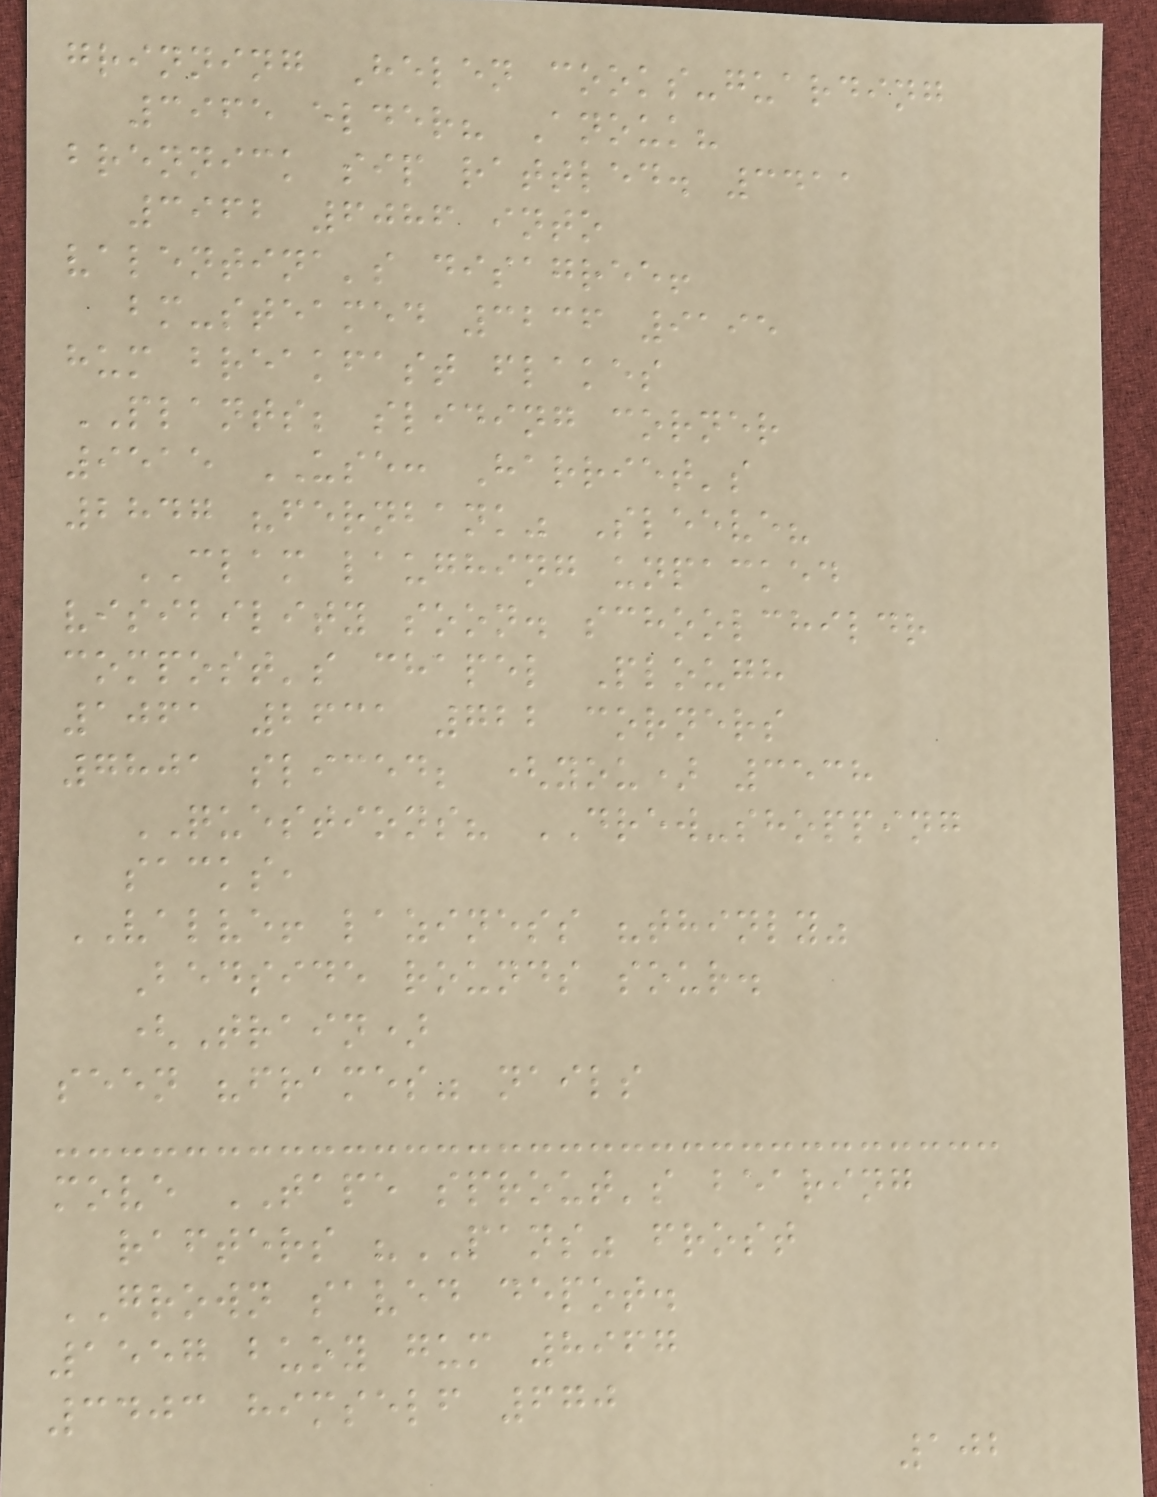grinning Helen cooks-guarding
3965 elder? Anouk?
brennick sip rattled. 3411
3962 6086 into
valentina's disagree!
bm-steamed 3236 9195
hum breakfast flakes
PLANTS; sliding corner
9515 USE: Harriet's
2847 "fernbank" Sleeve?
CLAM laughing unpacked
visibility soon. schoolchildr
compost's chapel Plough
1061 2631 722 corners
7801 sliced; (you) 3538
QUESTIONS? DREW-shopping
sacks,
VALVE! laziness "thinly"
Bedside rounds sour.
(Train)
seen "frames" nails
move TAPE sprout's bearing
rafters "PANS" frost
GROWN saved depot.
1557 buoy gum 8967
3403 himself 670
102
